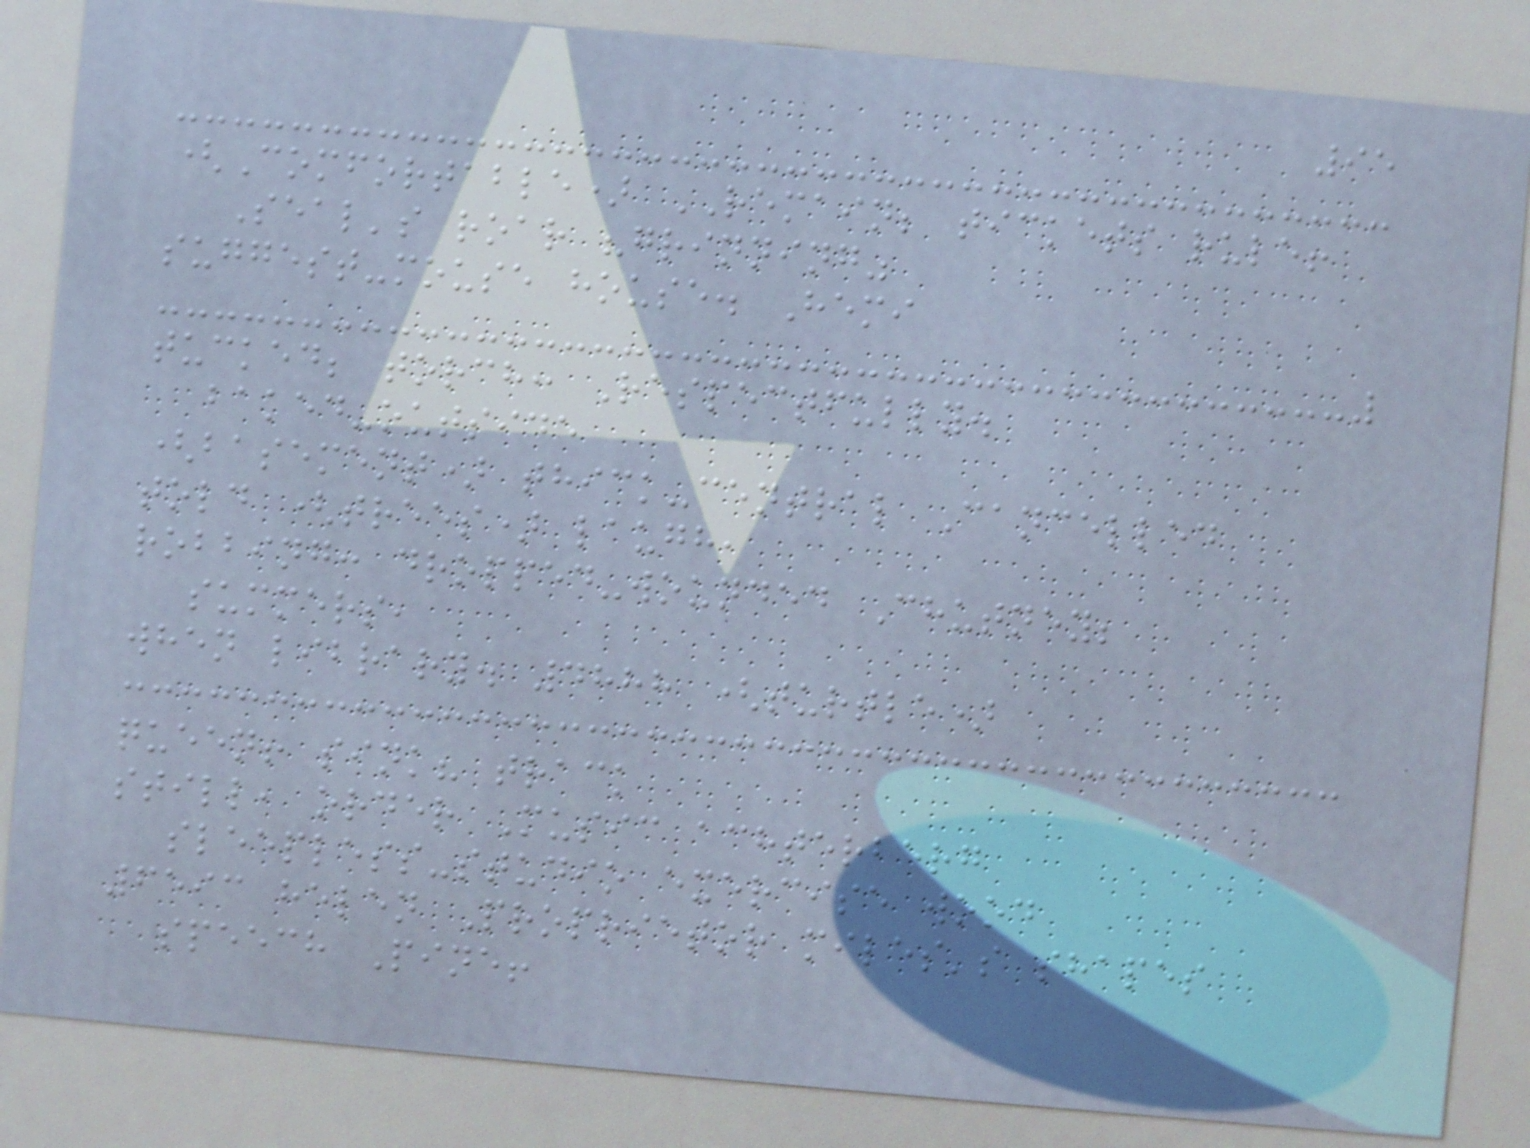95
(Comfortable) REMAIN; tickets rule!
Seal's roar "grinning"
suggest-mouse house. Hemi
tucked; torch: Respectfully.
baked-outside
(basement) thick-central Cancelled
told (trees) laugh,
robbing: dropped-wounded Chutney;
summers,
when library. 4888 (turtle)
queen! sink? track
still, order Music achterberg
sleepless-studio exercise wood
6593 helen Proprietor miles's shapes
speech Pine!
